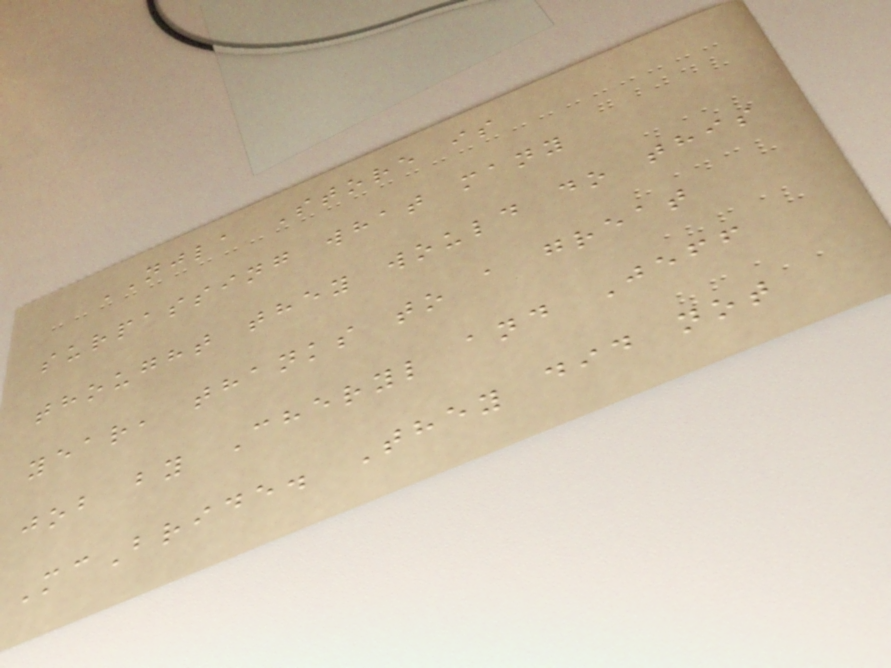NJLA Store is
surpassing what many
thought they would do this
year, thanks to a great
job by Cheryl and Jeff
McBride. They did not
